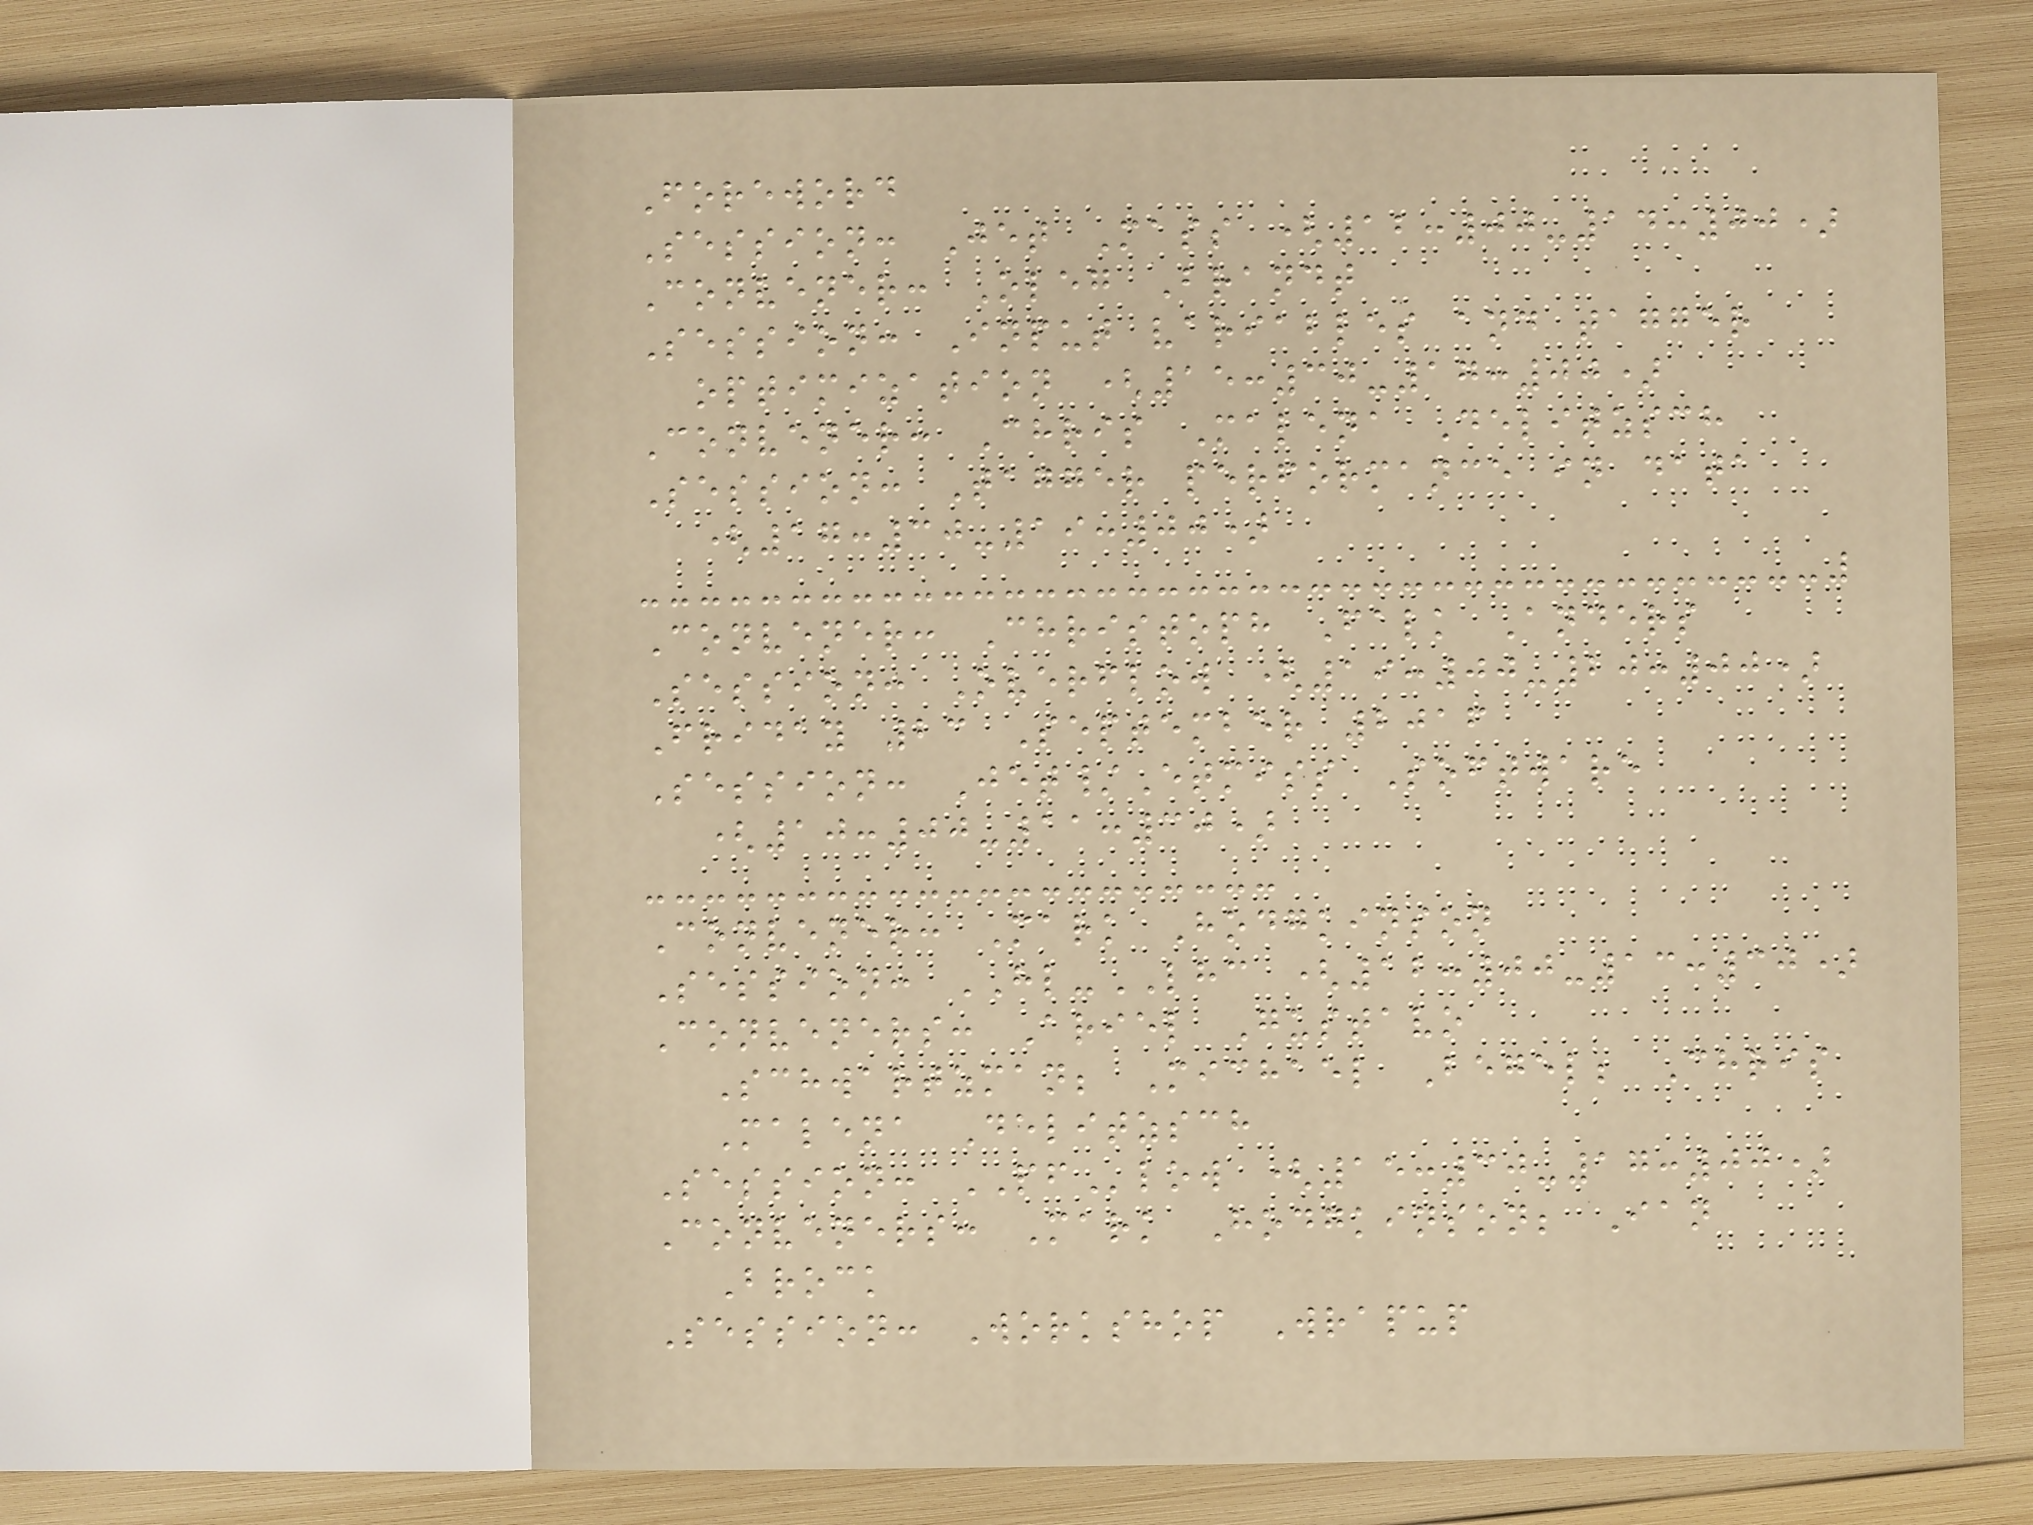Foreword
Session: Jet Mass (12:00-14:00)
Convener: Oleg Brandt
Session: Input variables and tagger
optimization (15:30-17:00)
Convener: Chris Malena Delitzsch
Session: Tagger performance in data
(17:30-19:00)
Convener: Christoph Falk Anders
Session: Overflow (19:00-20:00)
Friday 23 September 2016
Session: Jet/Etmiss Software
(10:00-11:30)
Convener: Mark Hodgkinson
Session: HL-LHC (12:00-13:30)
Conveners: Ariel Gustavo
Schwartzman; Michael Begel; Chris
Malena Delitzsch
Session: PFlow (15:30-17:00)
Conveners: Mark Hodgkinson; Ian
Brock
Session: Workshop Wrapup
